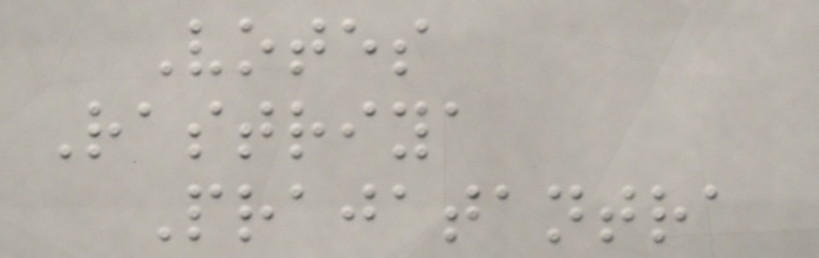Votes
Rastriya
Prajatantra
